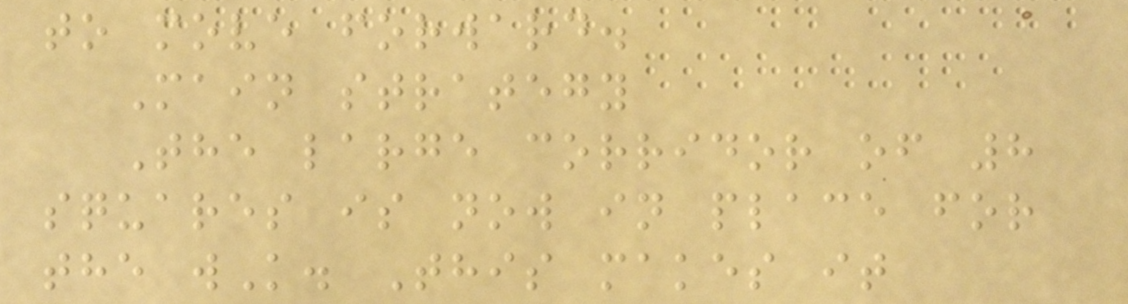to move forward.
Main strategy
The large corridor of 8
squares is now in place for
the wK. This makes it
